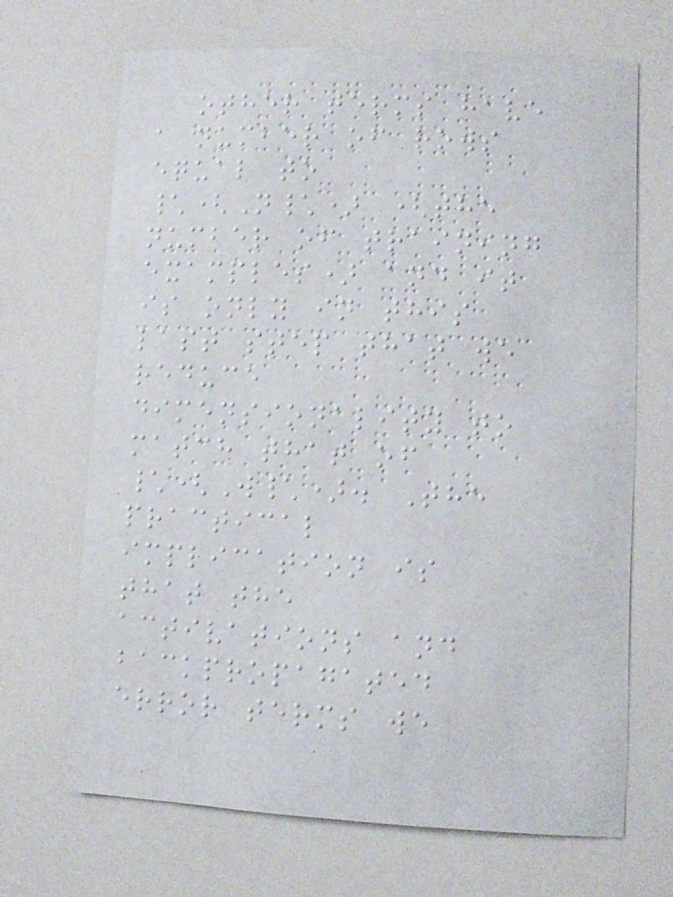other terms have
a number of rows
equal to
\(N\) (the
number of training
examples) and it
is only in this
last step that we
reduce
dimensionality to
match that of
\(W\). The
practical
implication is
that the
activations and
backpropagated
error terms we
